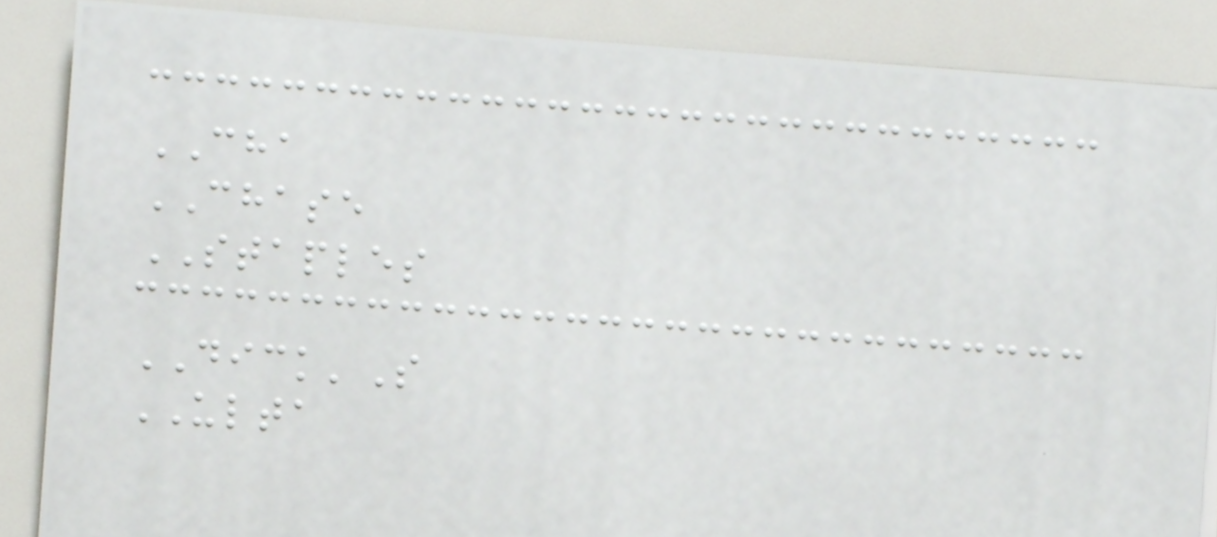CHA
CHASE
STAPLES
DICK'S
ULTA
